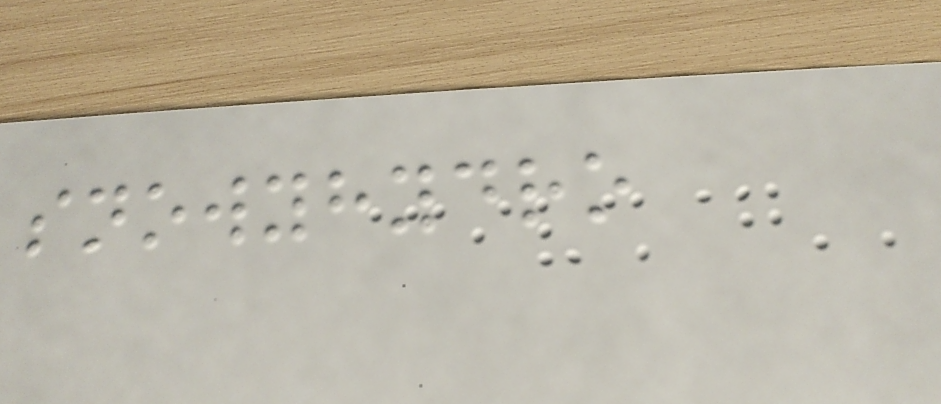snowyhydro
